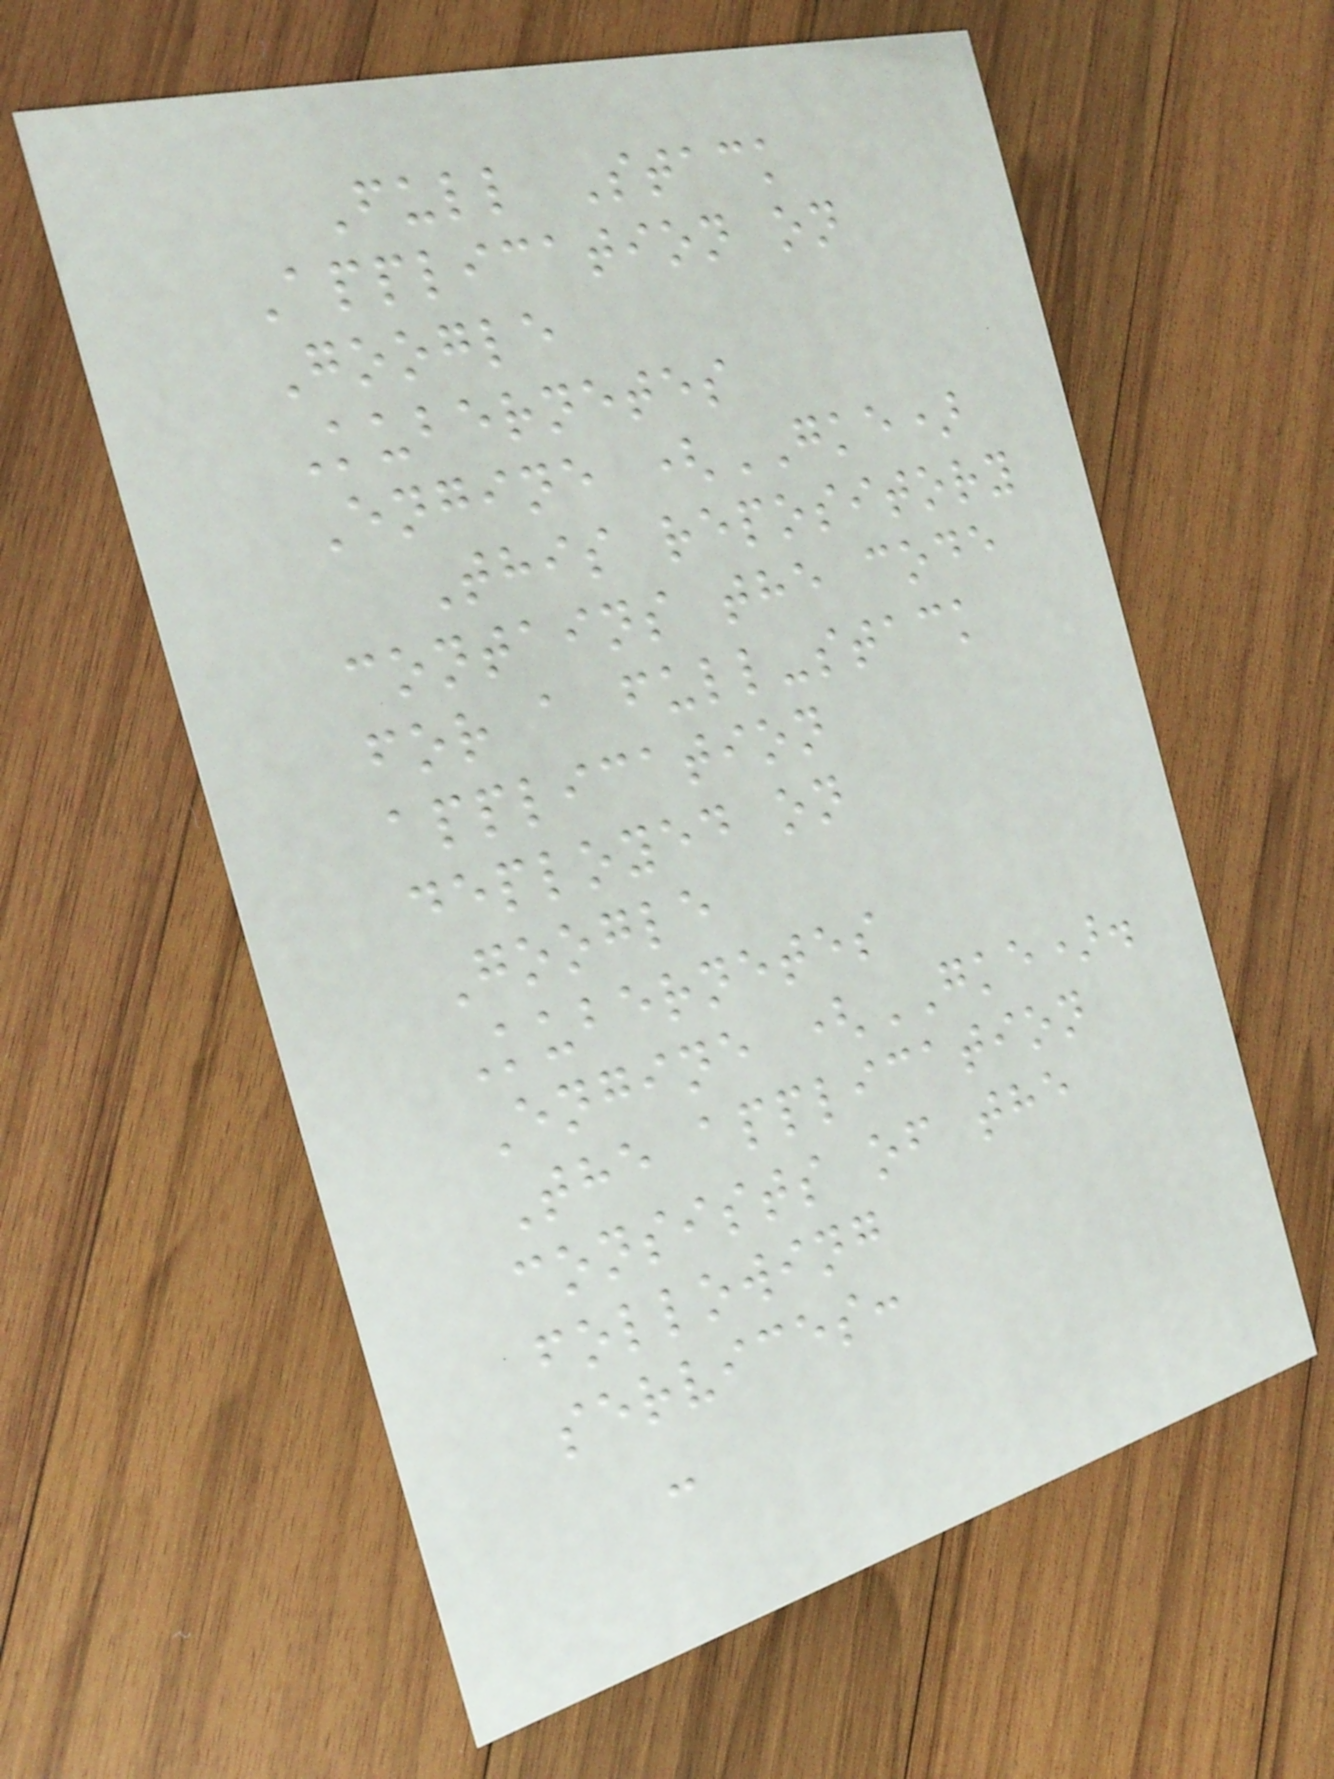Full Stack
Application on
Google
Kubernetes
Engine (GKE)
This repository
contains the code
for a full-stack
application
deployed on
Google
Kubernetes
Engine (GKE).
The application
consists of the
following
services:
-
